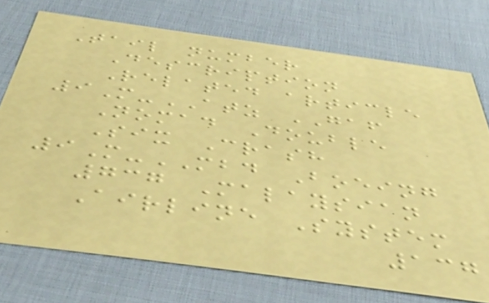Tail number
Description
Related article
9M-ATZ GAF
Nomad Double
Six Crash
9M-MBD Boeing
737 Malaysian
Airline System
137
